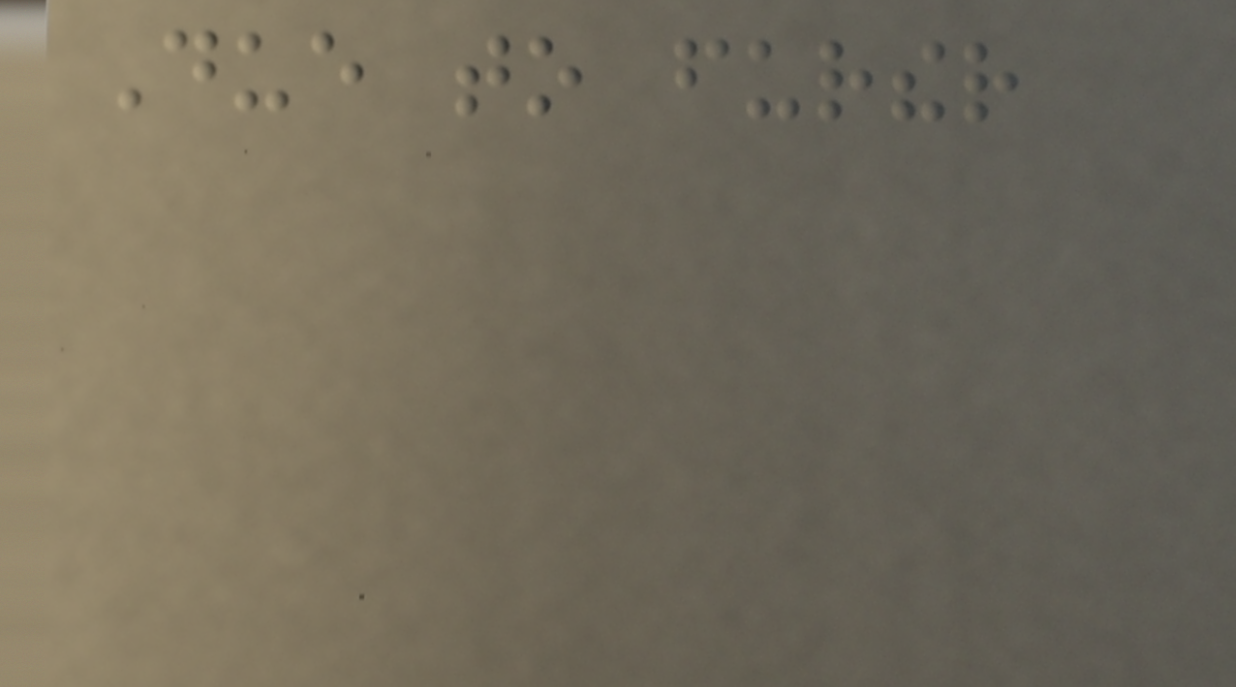Due to further
